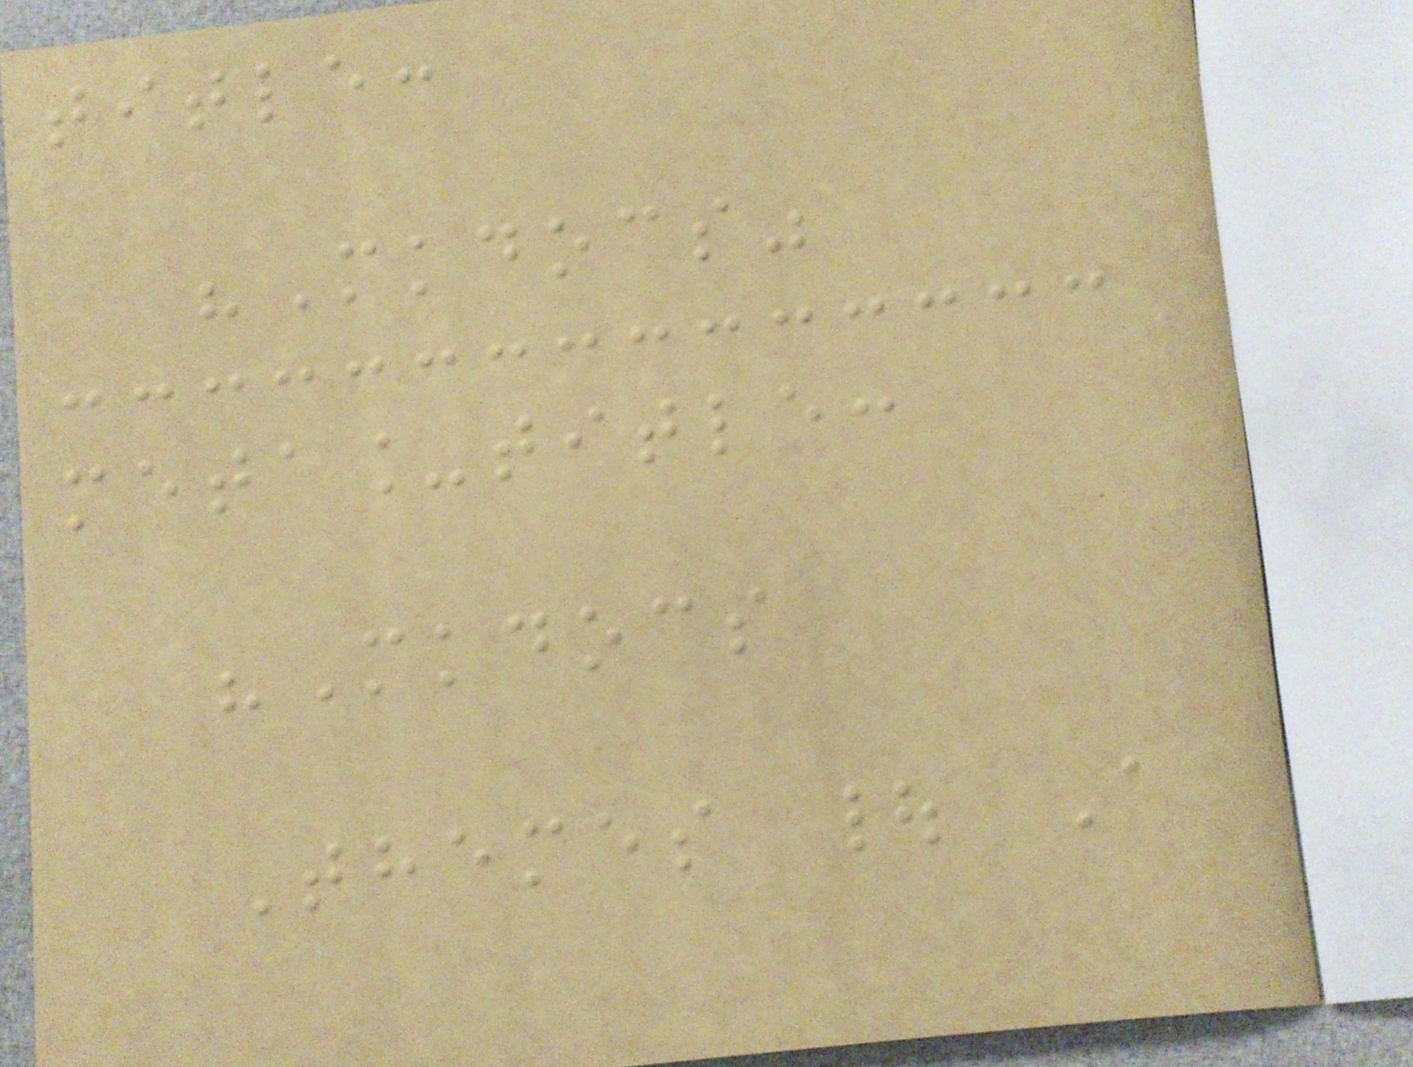title:
"Mkdocs"
meta_title:
"Mkdocs
Themes | A
